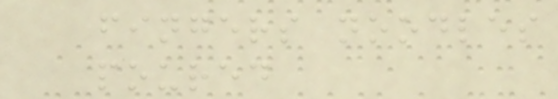fingers noodles
poured
